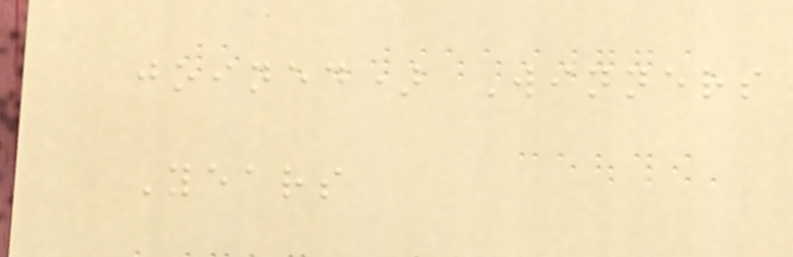joined) Winners
Years
